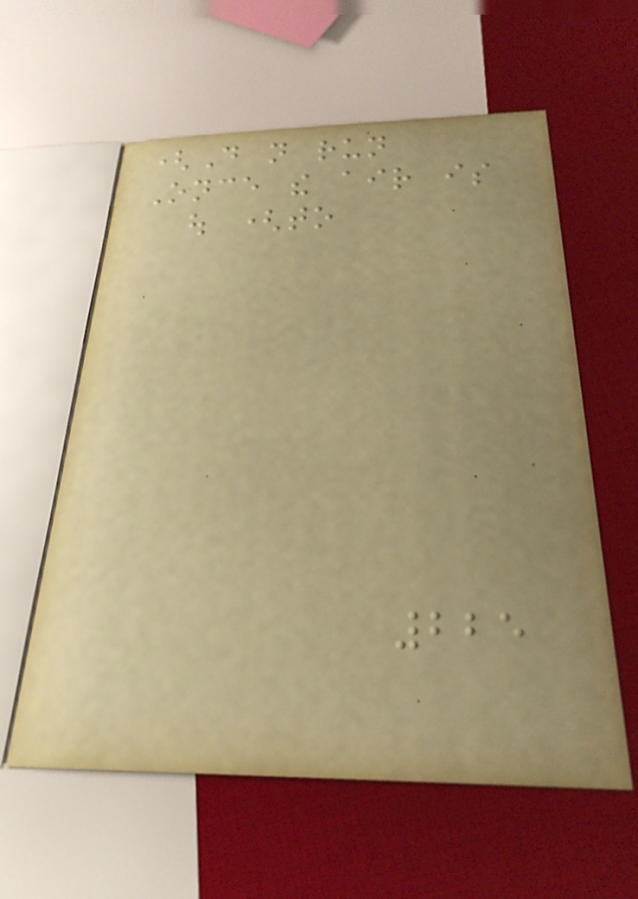(Do not run
Once the air is
out (to
225
